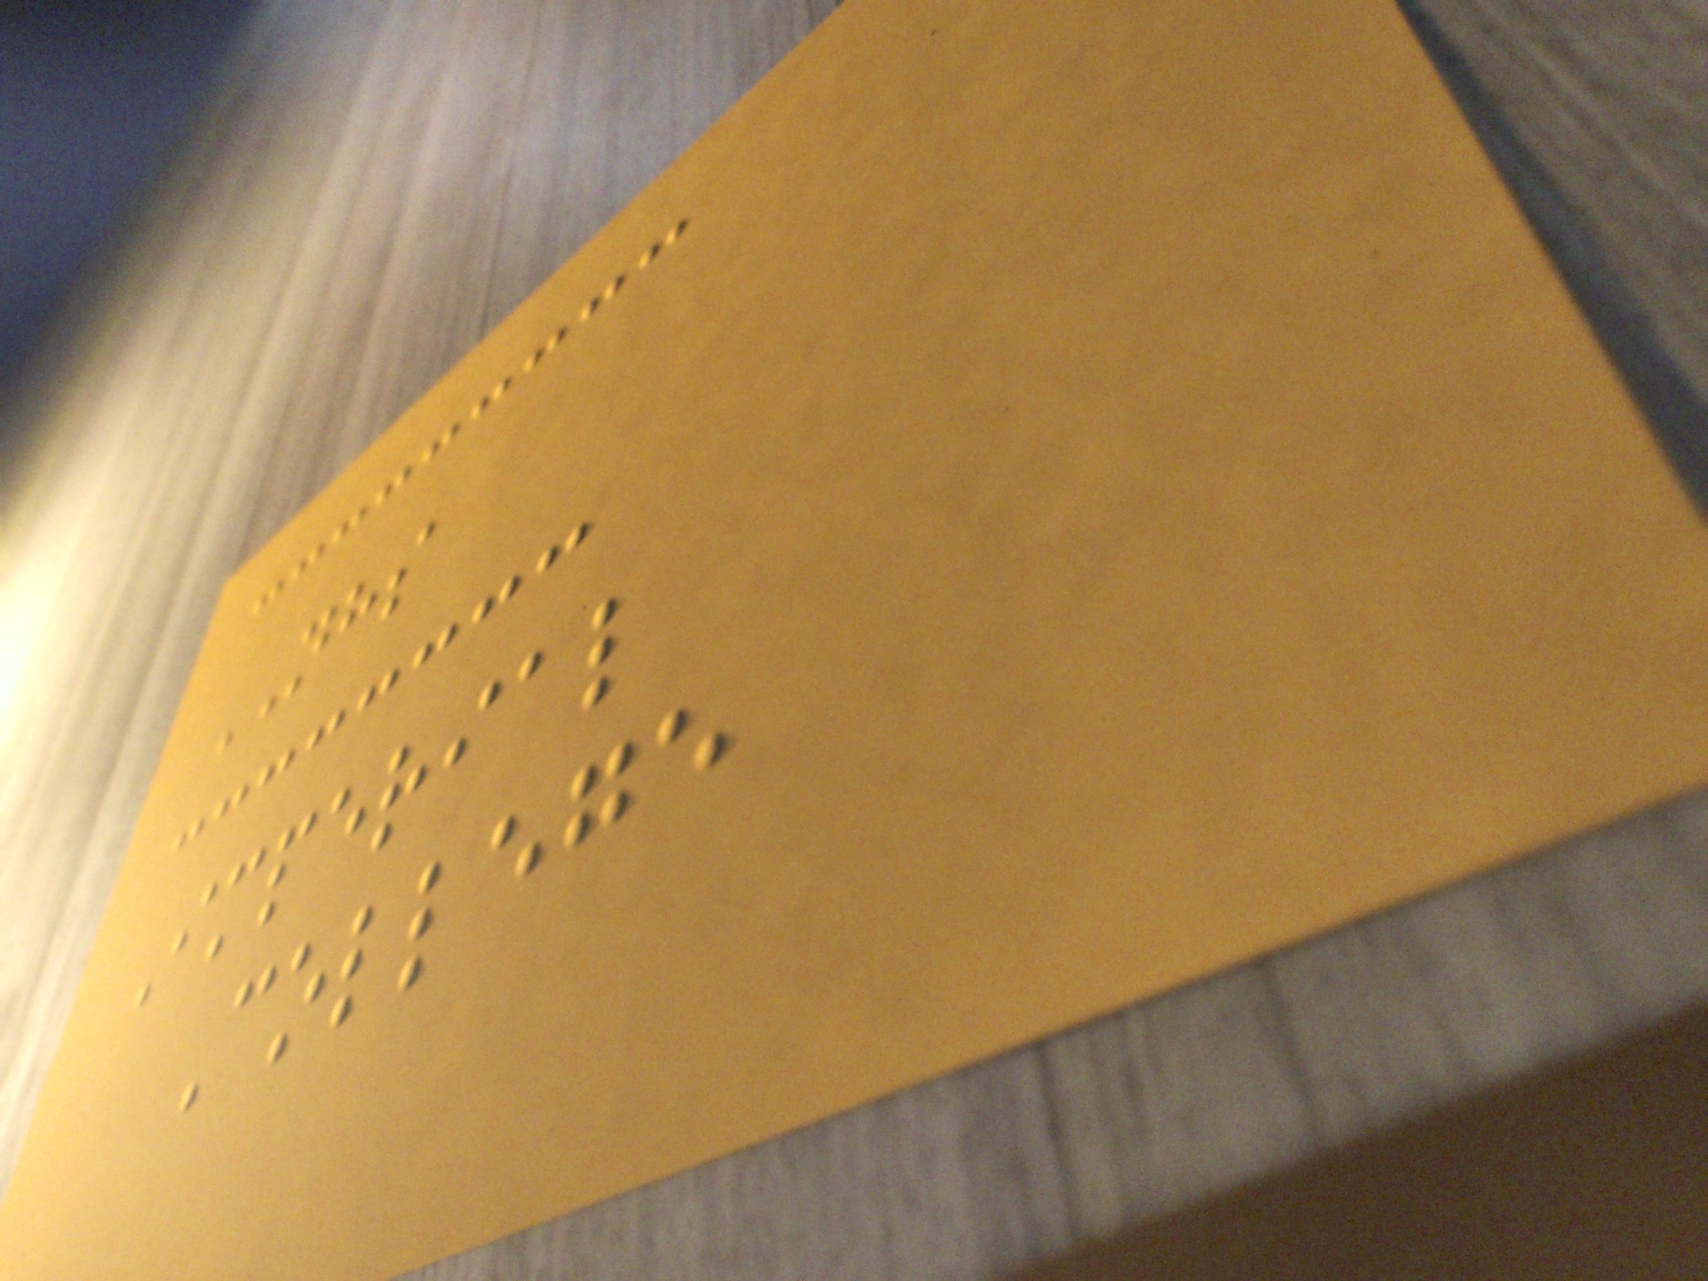NHS
Imperial
College
